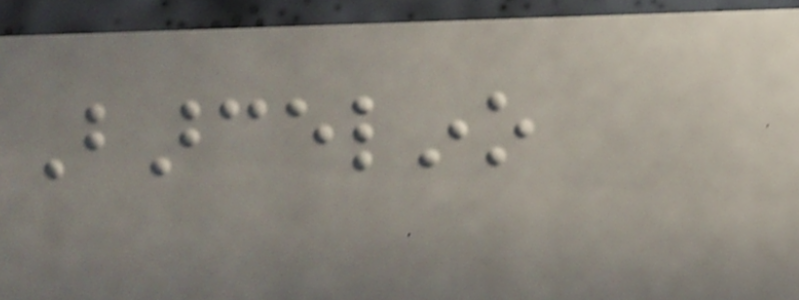Barcelino
